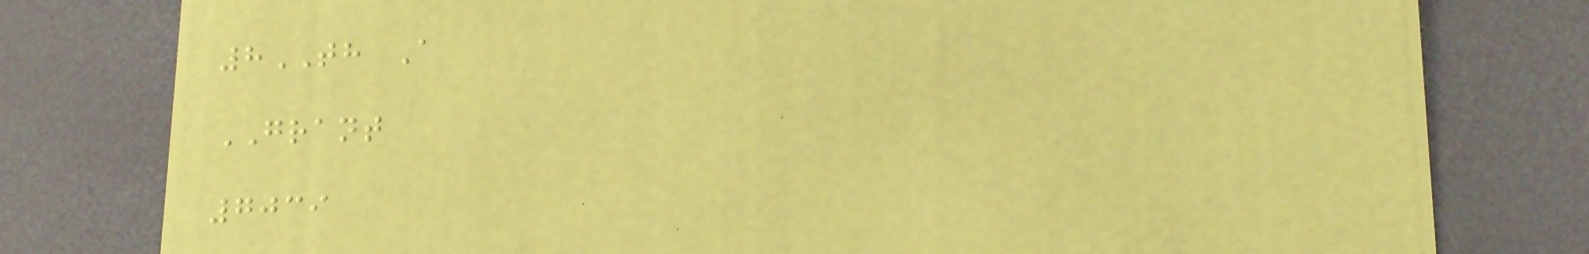8TH A
GRANT
7039
